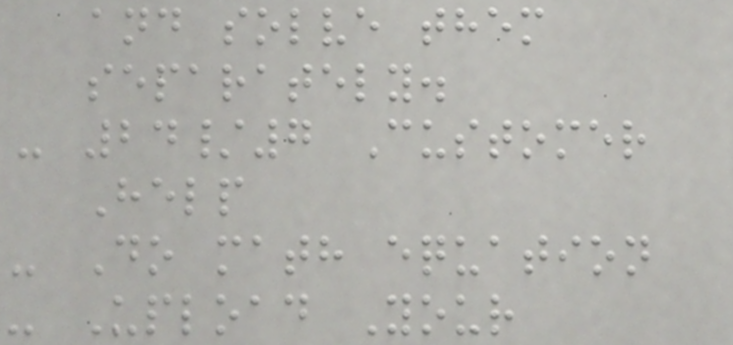and solve them
separately.
- 24/7 Customer
Help
- Do math equation
- Upload Your
